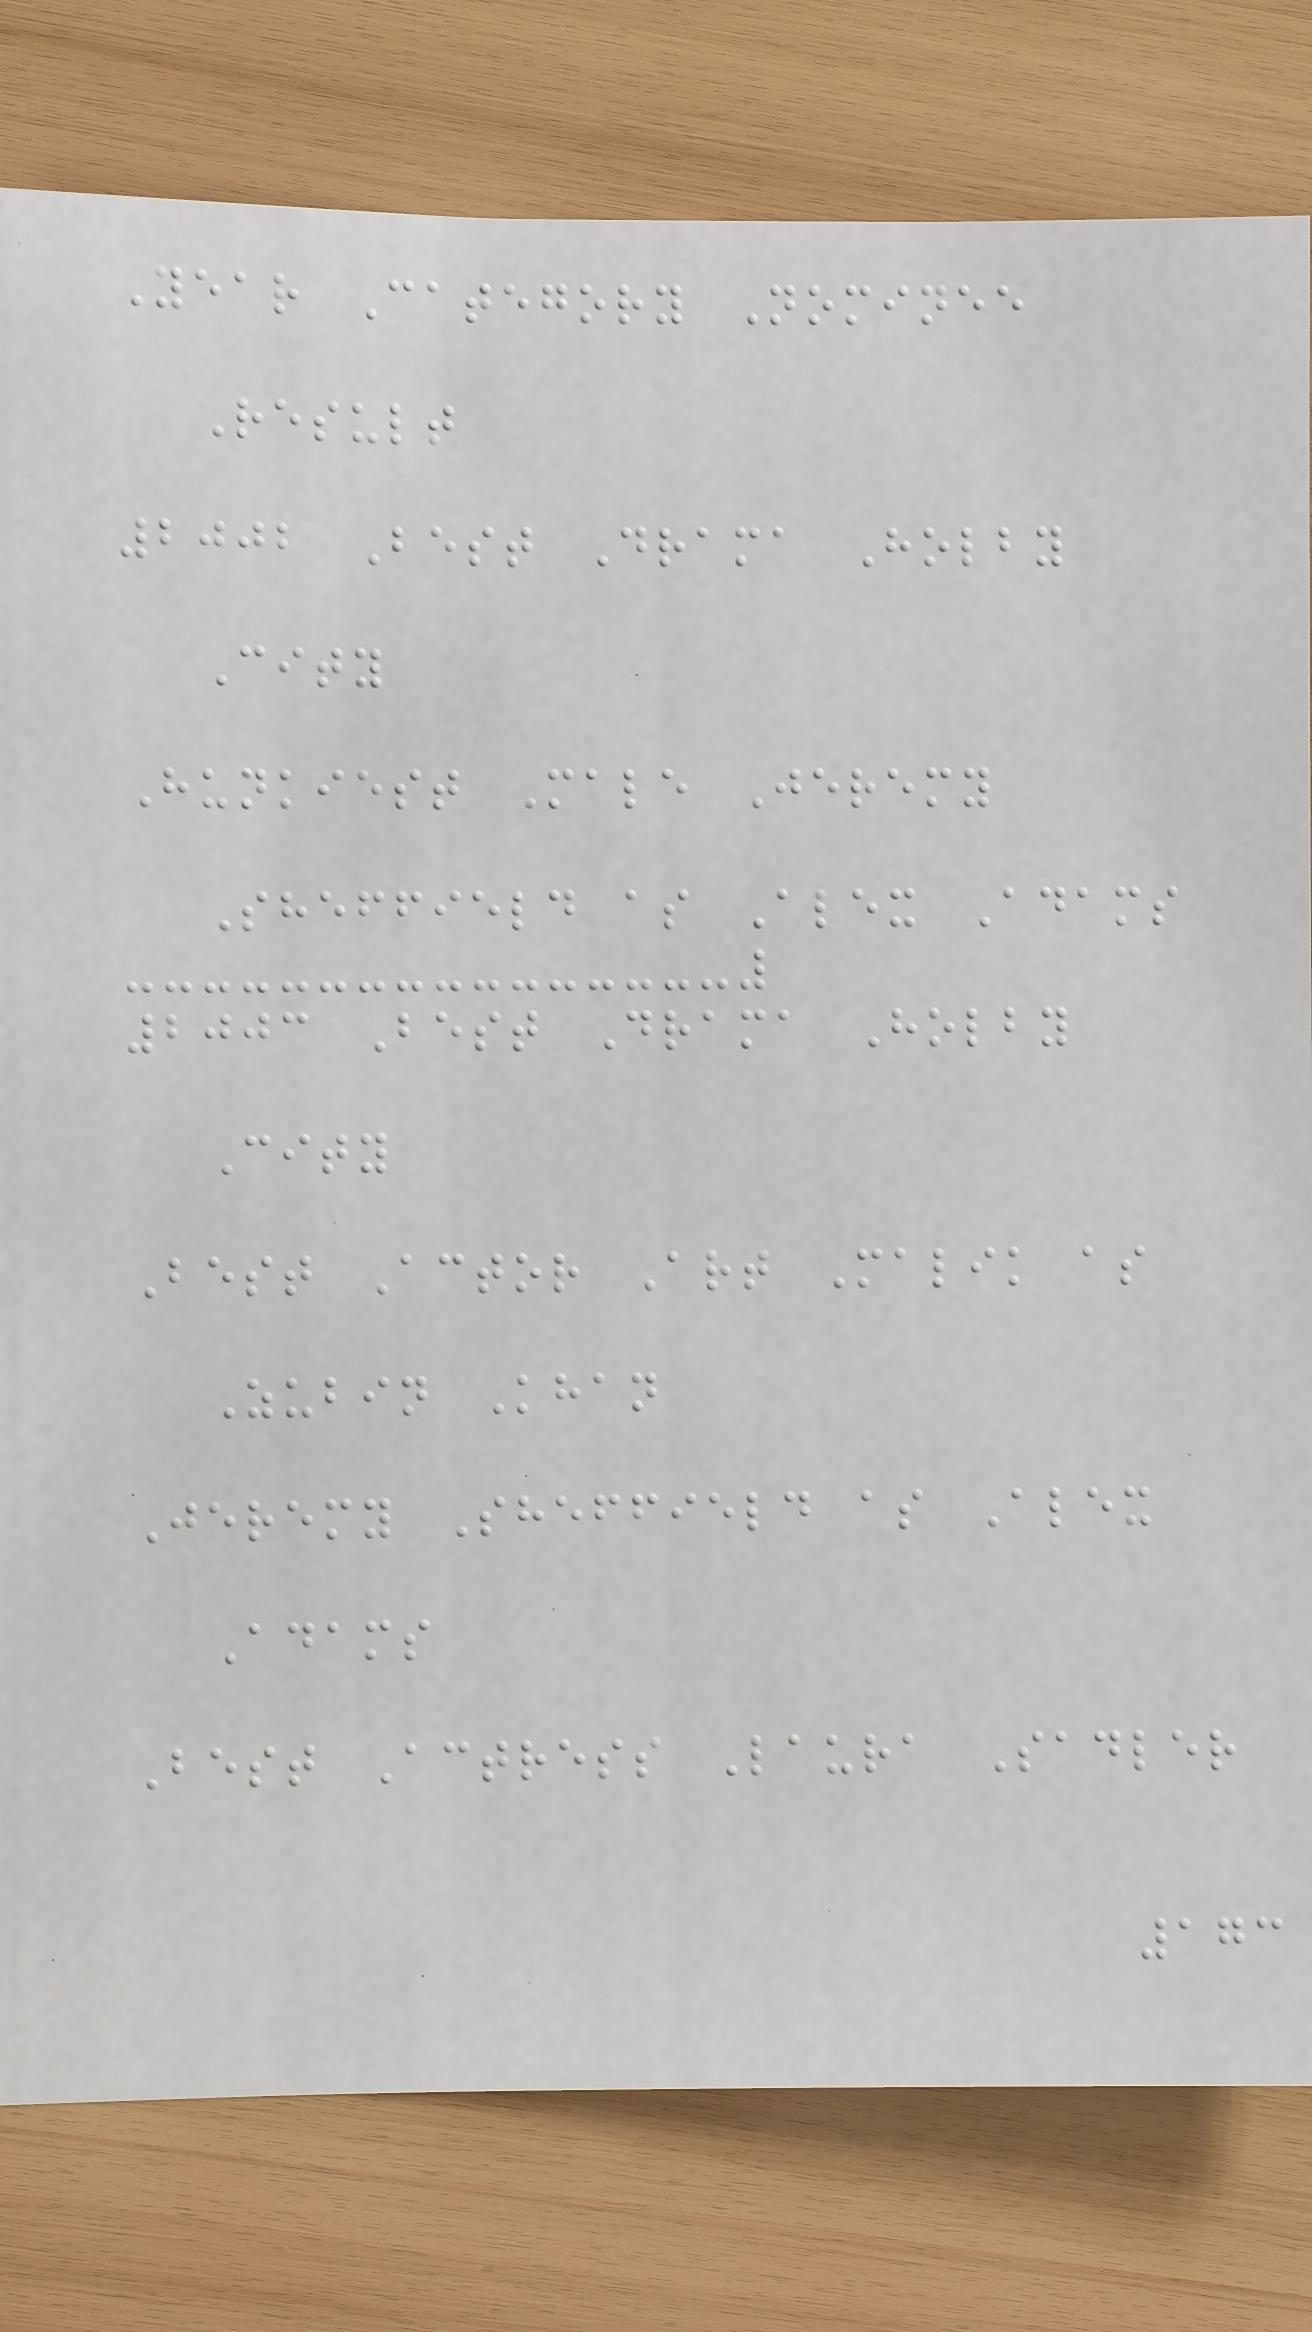Year Category Nominee
Result
2002 Best Drama Holby
City
Hunkiest Male Jeremy
Sheffield as Alex Adams
2003 Best Drama Holby
City
Best Actor Art Malik as
Zubin Khan
Jeremy Sheffield as Alex
Adams
Best Actress Laura Sadler
173
